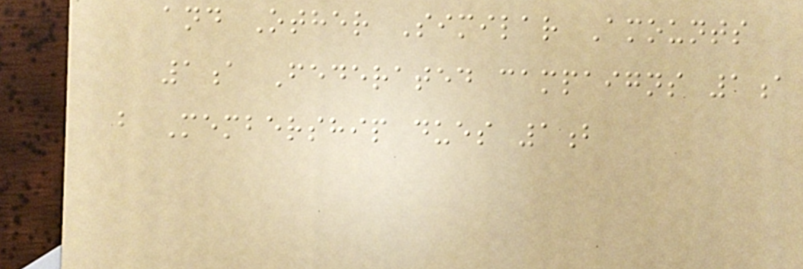and Other Similar Amounts
1a Federated campaigns 1a
b Membership dues 1b
